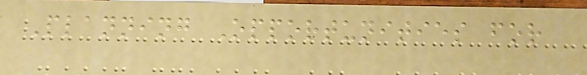Planning Opportunities for
